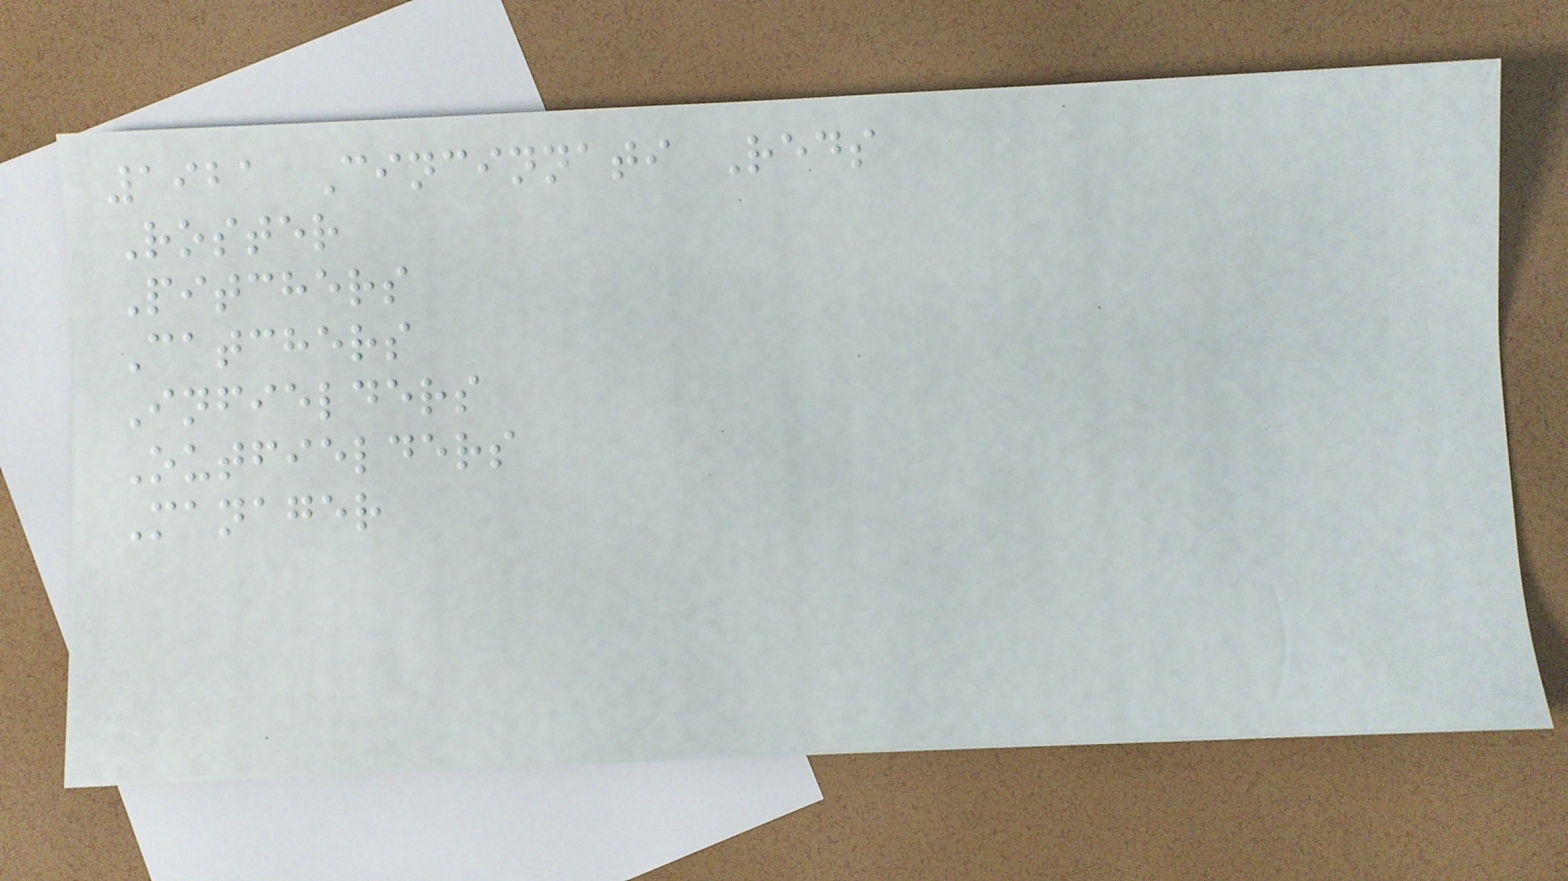1921 Cincinnati Reds
Roster
Pitchers
Catchers
Infielders
Outfielders
Manager
